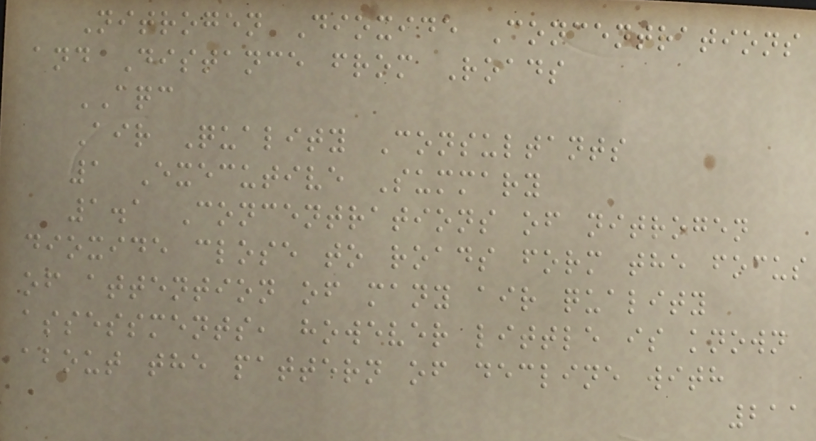Nitrogen Dioxide Concentrations
and Distance from Roads
AQC
Air Quality Consultants
1 Executive Summary
1.1 Concentrations of nitrogen
dioxide close to roads form the focus
of attention of many air quality
assessments, however little is known
about the pattern of decline with
211
